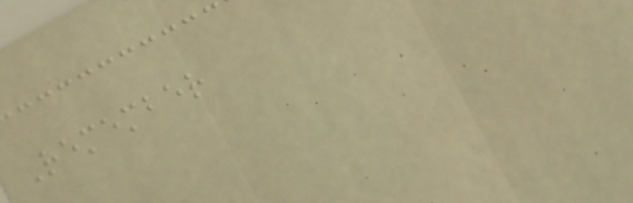Remember
